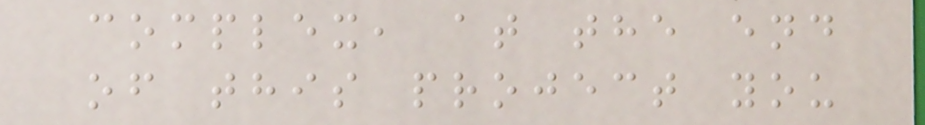complex, at the end
of this project you
